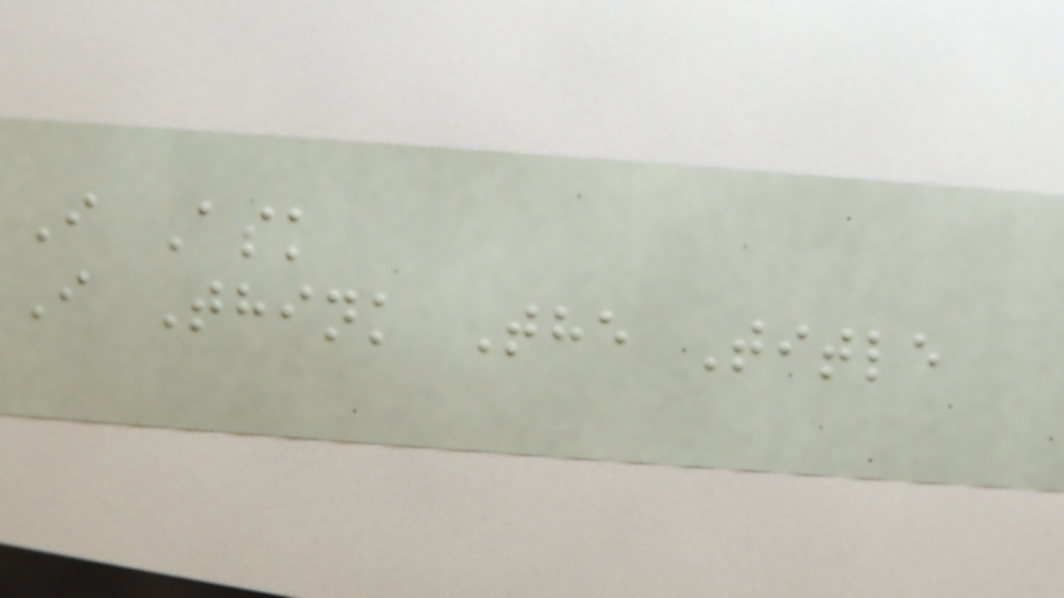I Ask
I Think The Title
